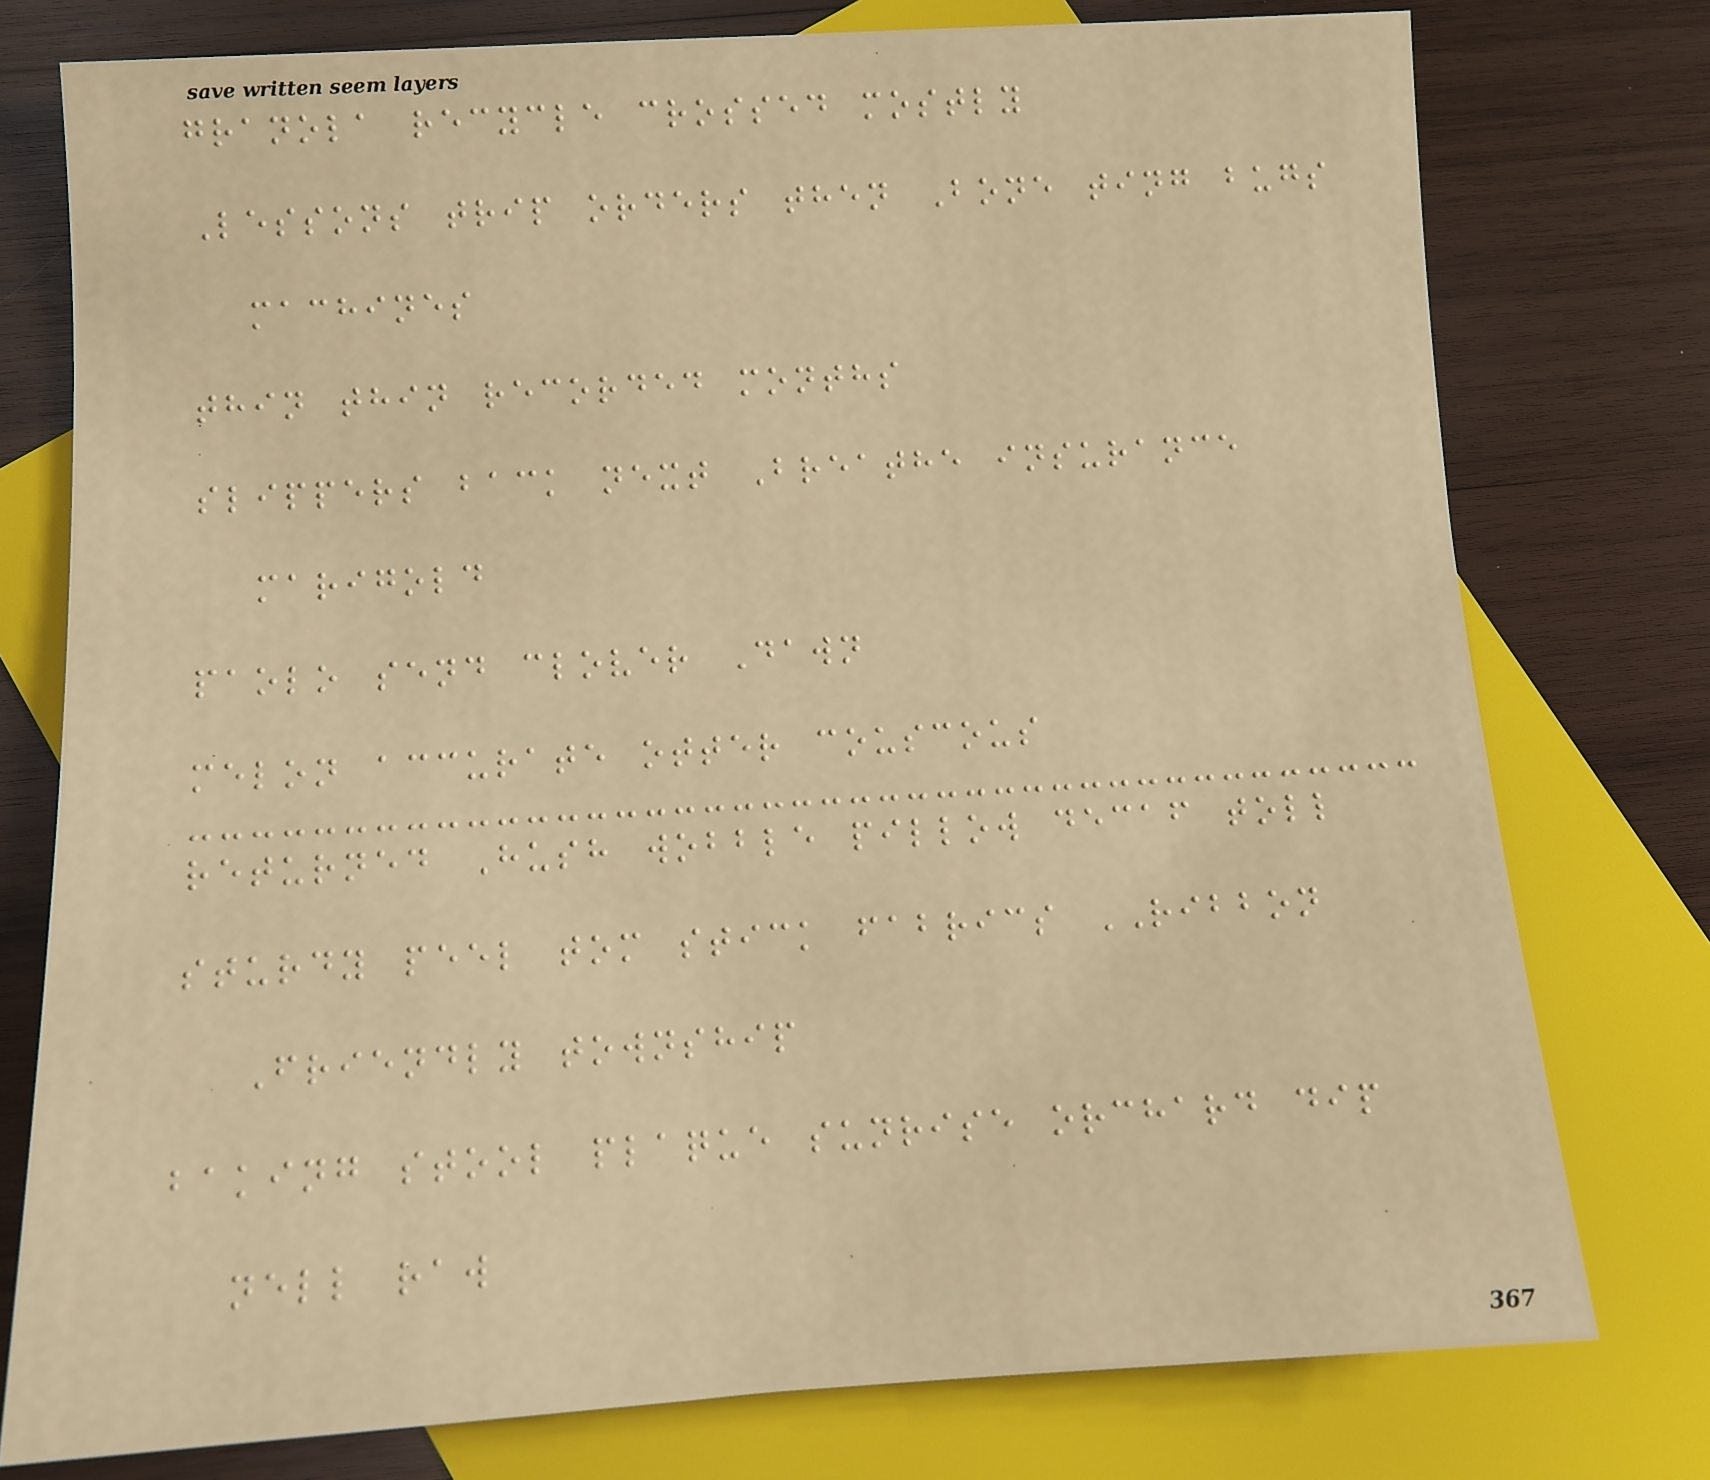granola recycle crossed mostly
Lessons trip orders then Bone ting bugs
machines
thin thin recorded months
slippers back next Breathe insurance
marigold
paolo send clover Dawn
melon accurate otter couscous
returned Hush wobble pillow decaf toll
sturdy peel tom stick fabrics RIBBON
Friendly township
baking stool plaque sunrise orchard dip
nell raw
